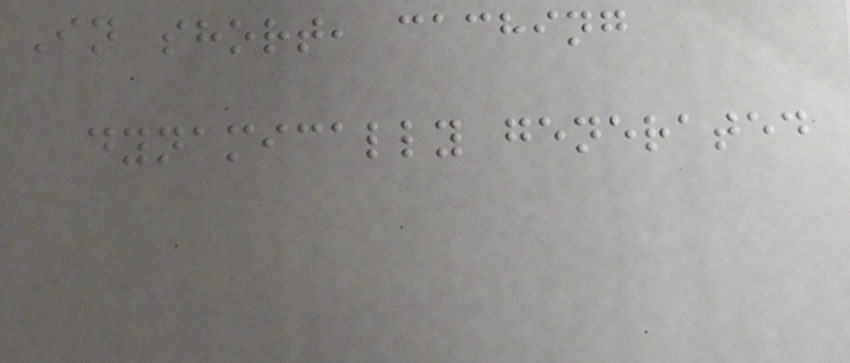In short, caching
dynamically generated
